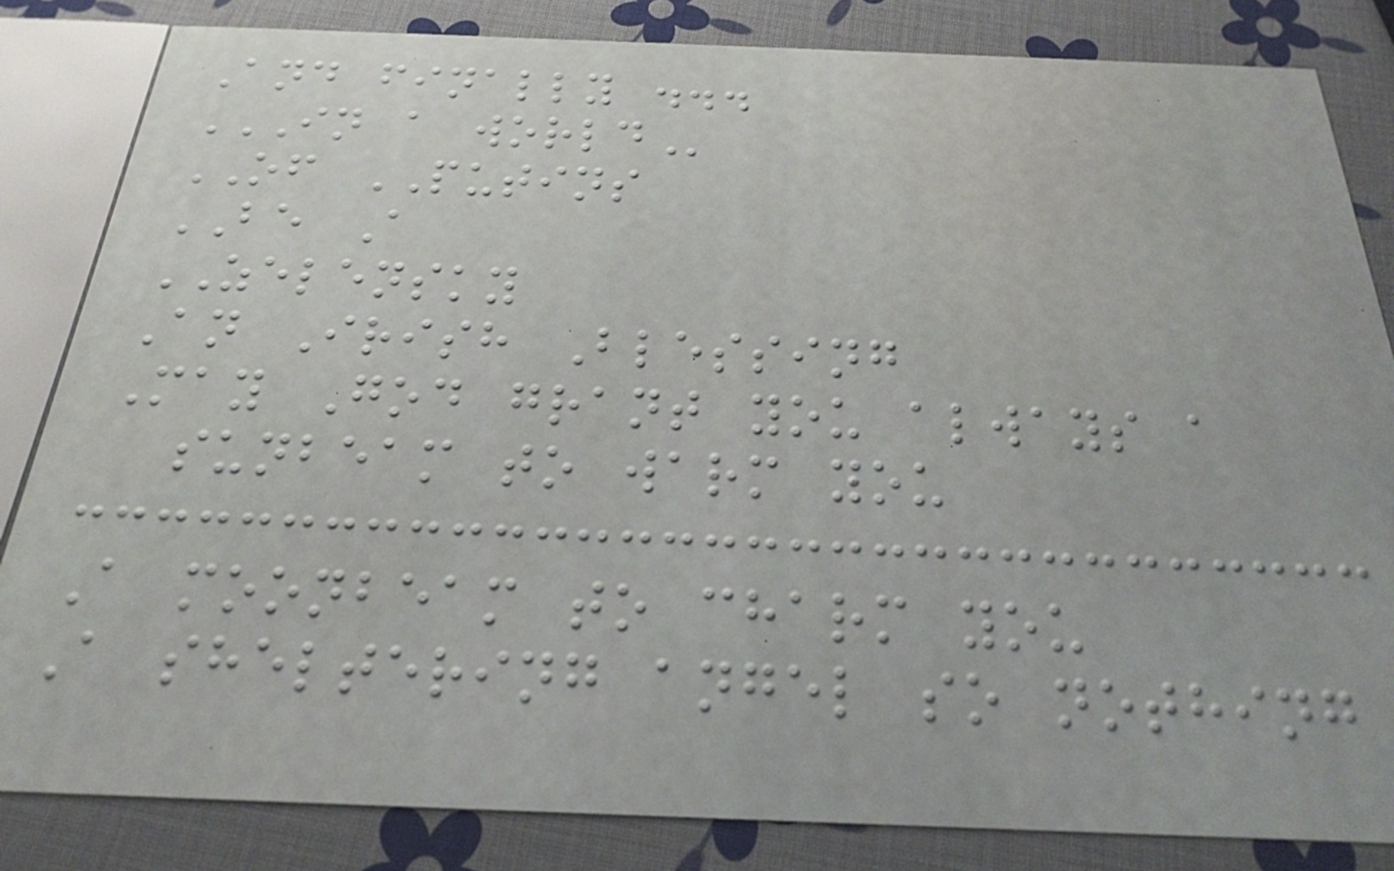And finally ...
IN A WORLD
OF PUTINS
BE A
ZELENSKY
An Irish Blessing
May God grant you always a
sunbeam to warm you
A moonbeam to charm you
A sheltering angel so nothing
